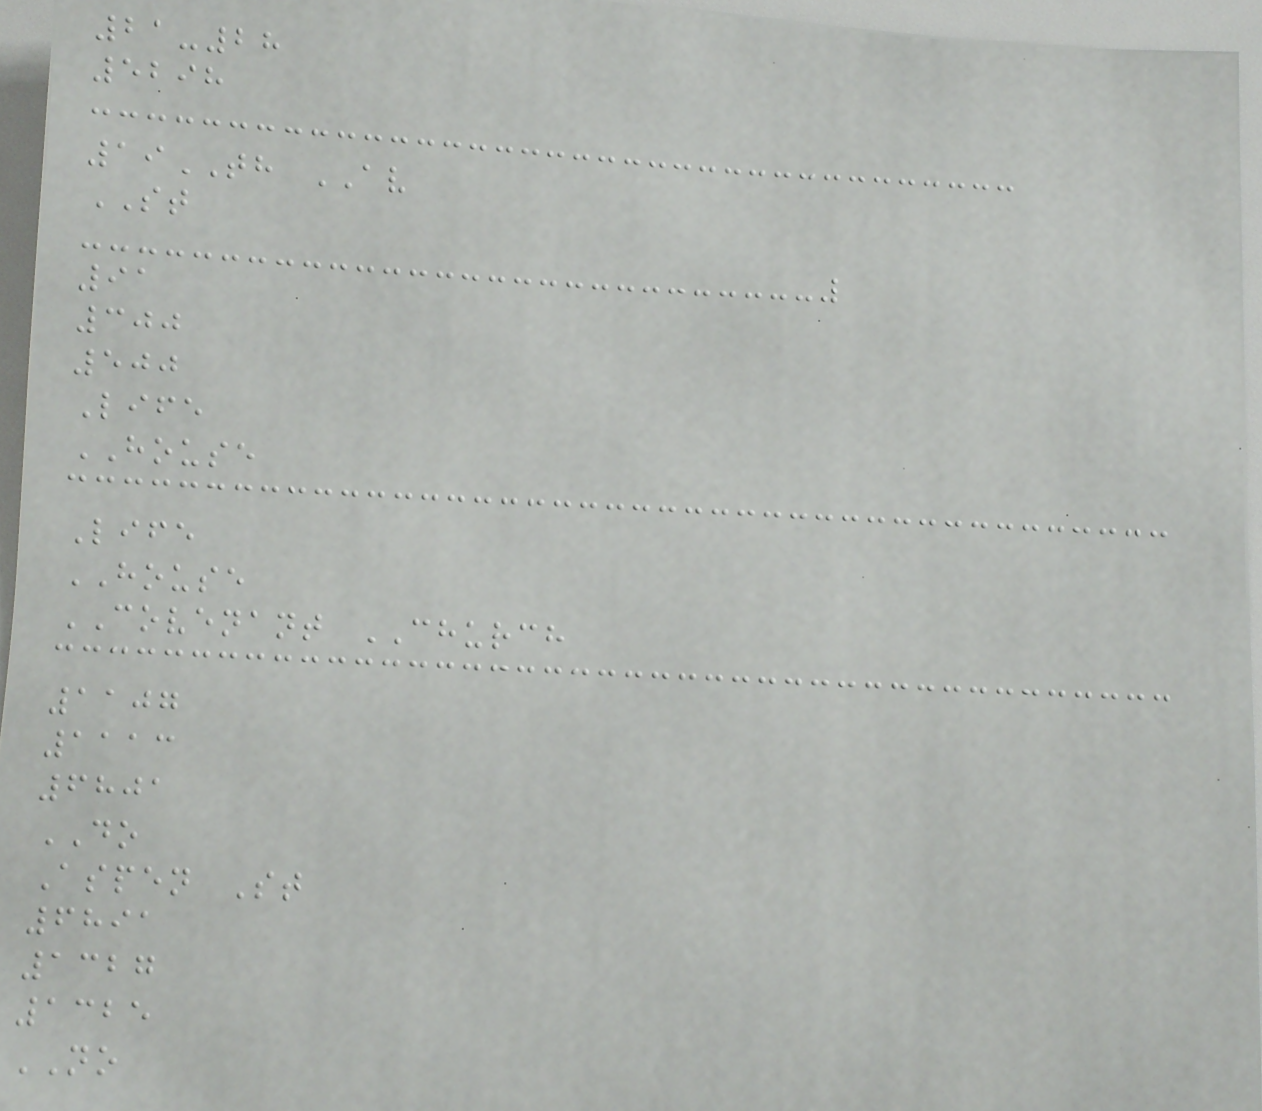21-28
5298
19TH AV
ST
91
300
500
Life
HOUSE
Life
HOUSE
COVENANT CHURCH
1107
1113
6801
DO
Aspen St
6891
1327
1325
NO
